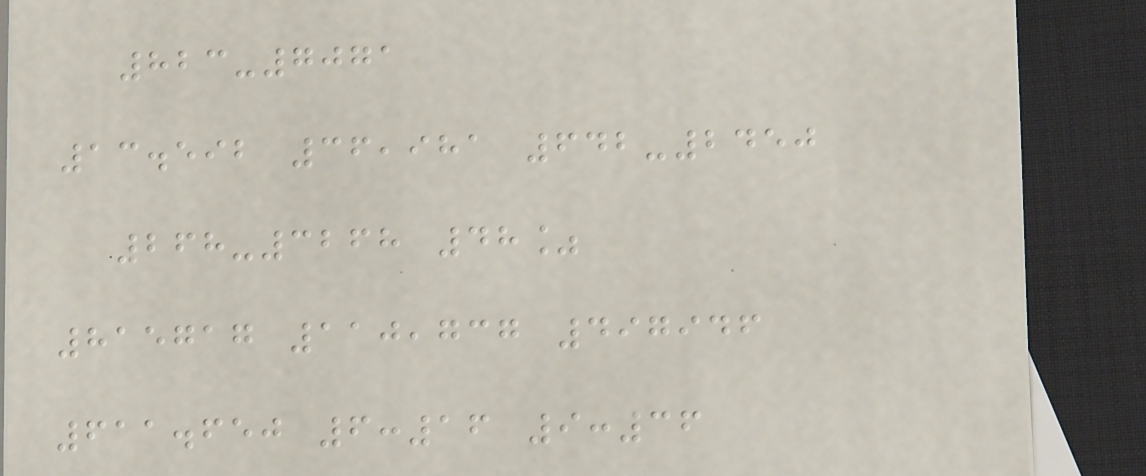823-7071
13.592 36,981 642-2450
268-3268 48%
815717 110,737 497946
611.650 6:16 9:36
